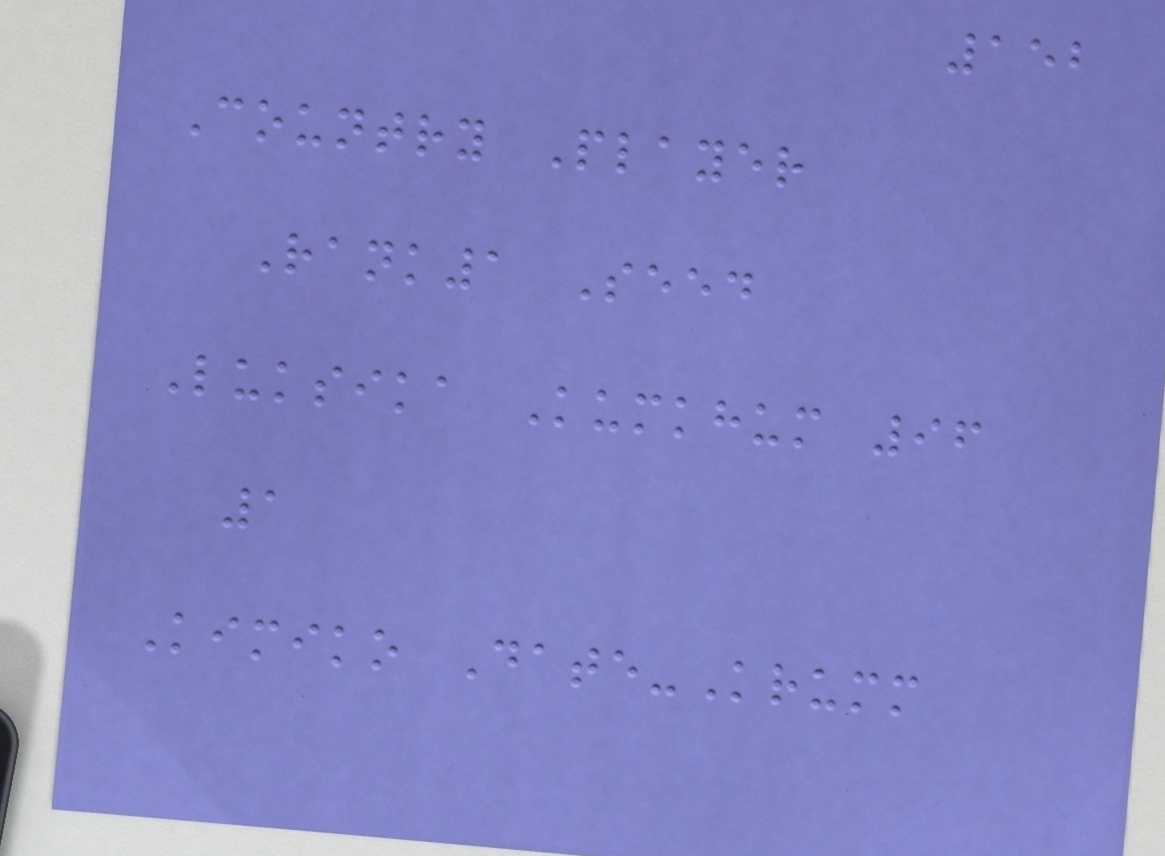152
Country Player
Rank1 Seed
Luksika Kumkhum 96
1
Kimiko Date-Krumm
